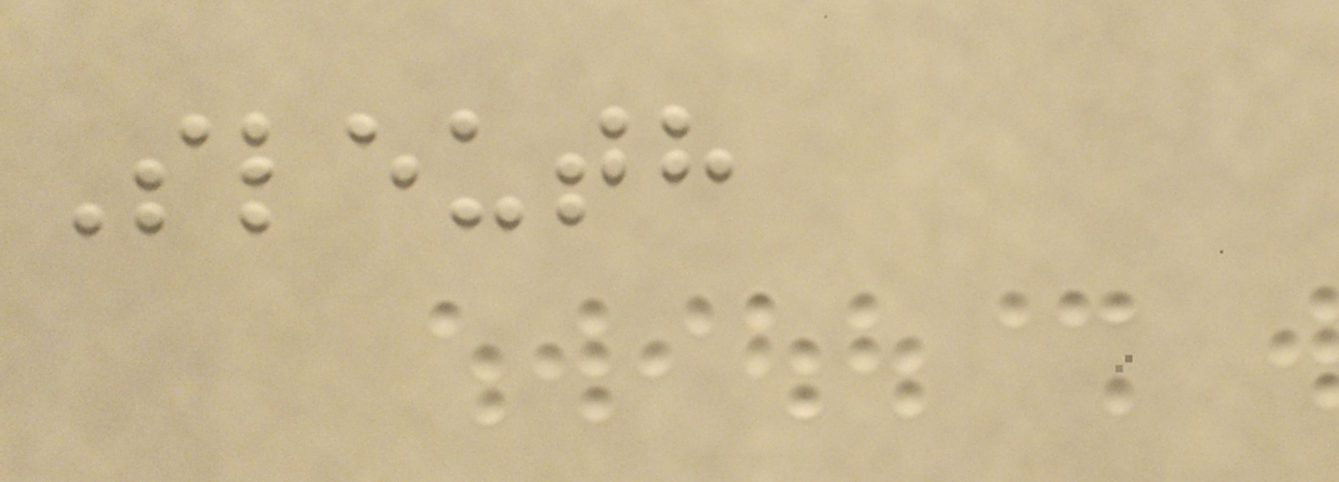Sleuth
